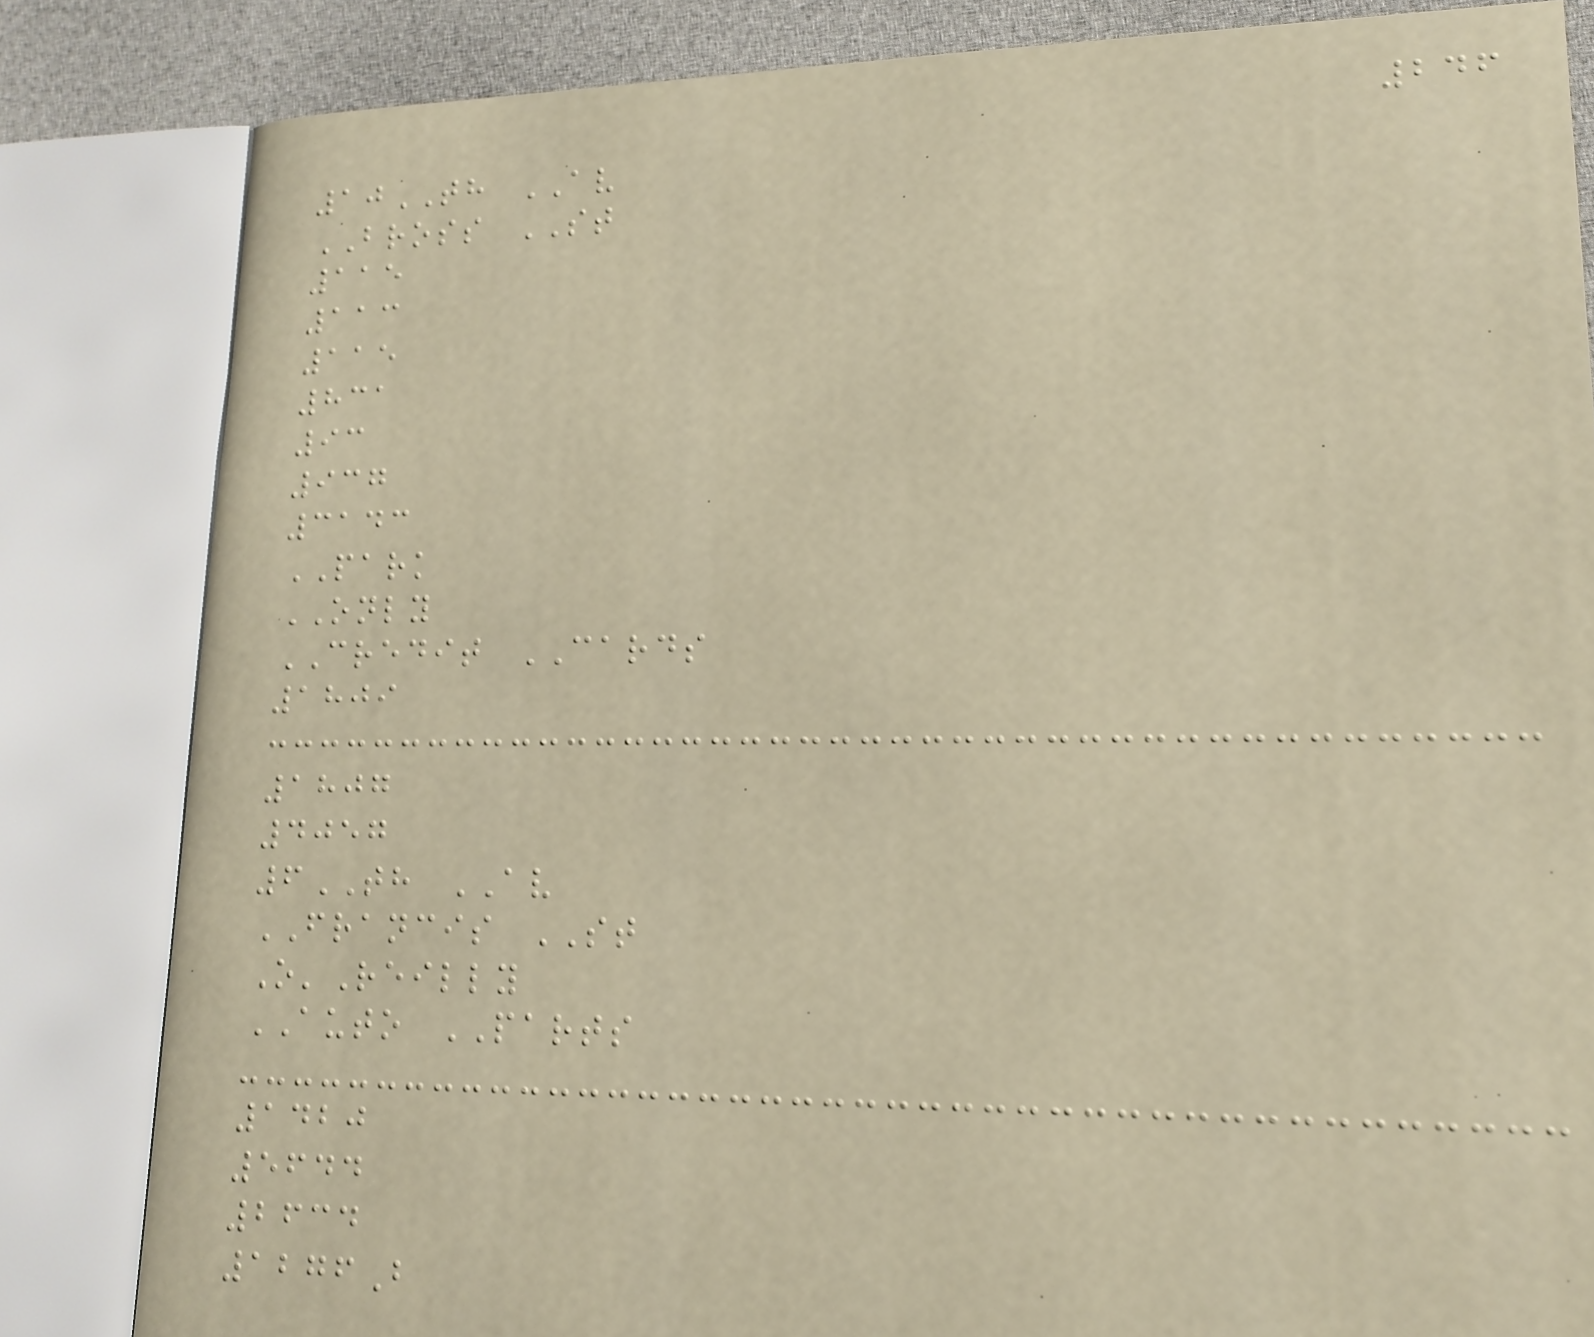246
10TH AV
BROSS ST
115
113
115
831
93
937
3143
PARK
ONLY
CREDIT CARDS
1809
1807
4057
6TH AV
FRANCIS ST
O'Reilly
AUTO PARTS
1420
5644
2634
1276B
